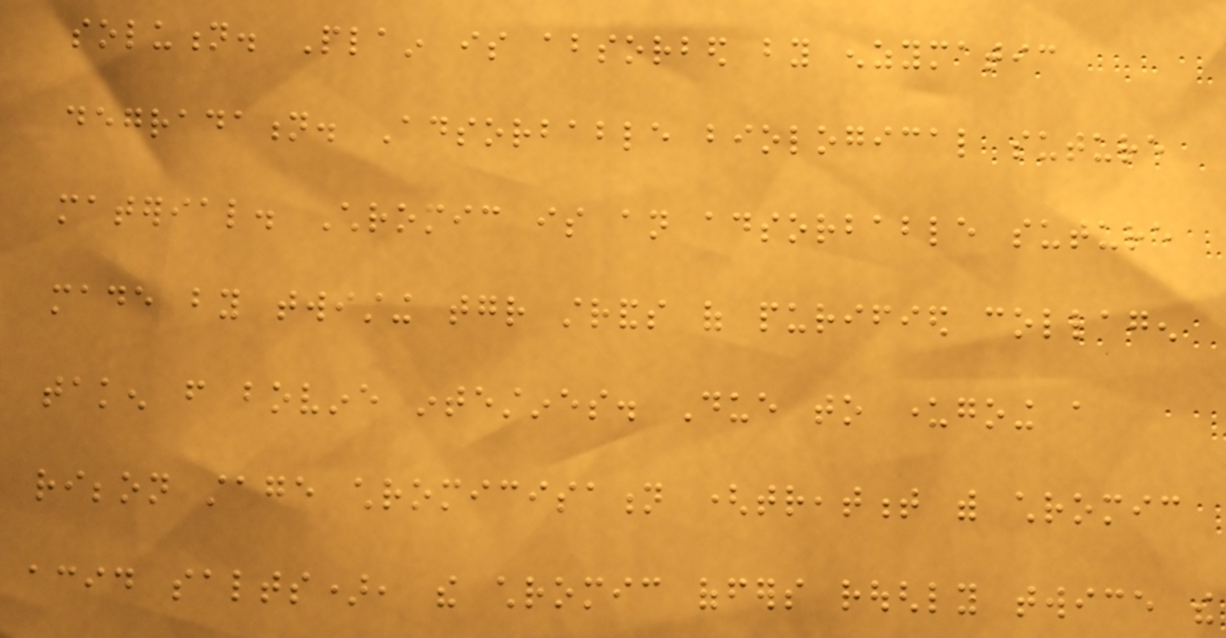solution. Plain is absorbed by enzymatic
degradation. Adsorbable biological suture
material. Chromic is an adsorbable suture
made by twisting together strands of purified collagen
taken from bovine intestines. Due to undergoing a
ribbon stage chromicisation (treatment with chromic
acid salts), the chromic offers roughly twice the
